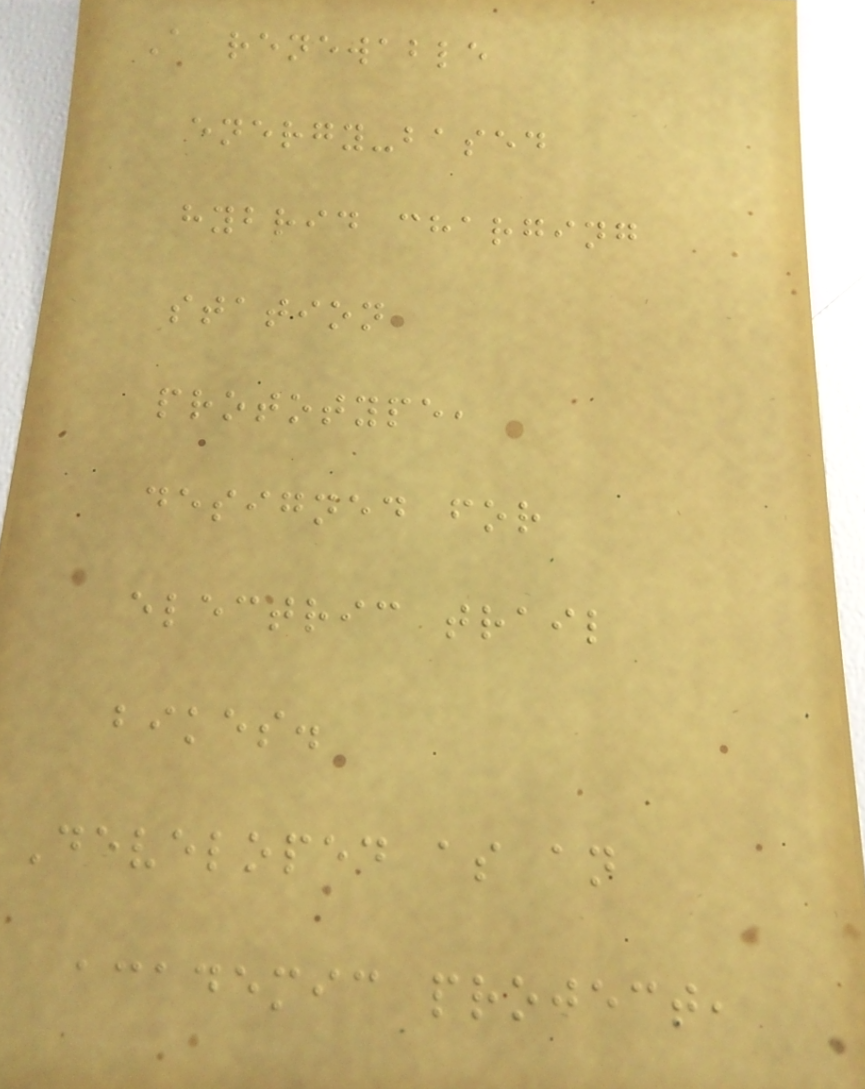A renewable
energy-based
hybrid charging
station
prototype,
designed for
electric trail
bikes.
Developed as an
academic project,
